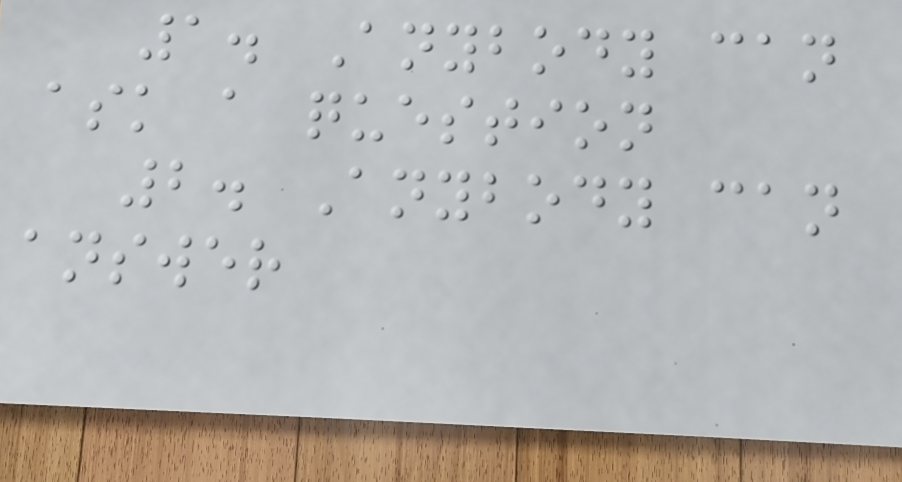1. Anybody can
ask a question
2. Anybody can
answer
